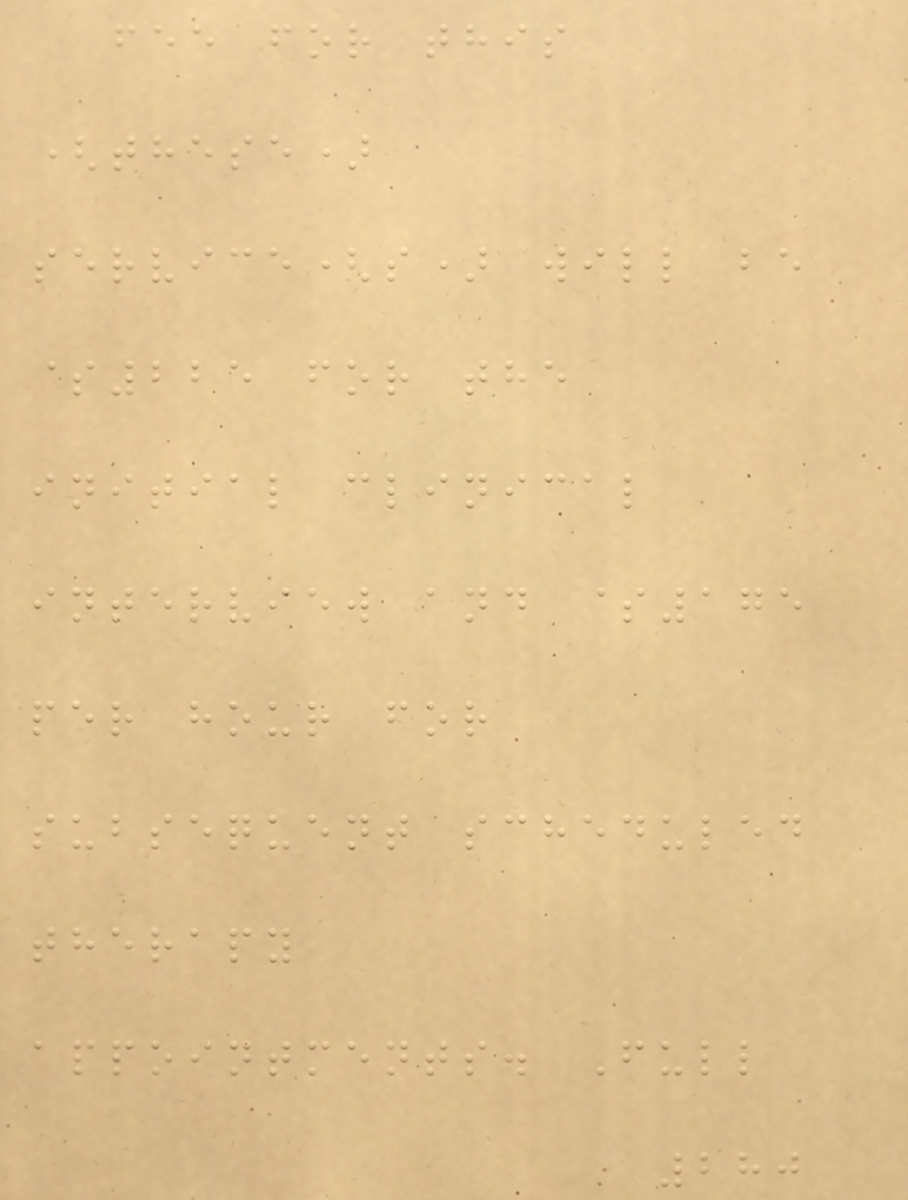fee for this
(these)
service(s) will be
$225 for the
initial clinical
interview and $175
per hour for
subsequent scheduled
therapy
appointments. Full
280
